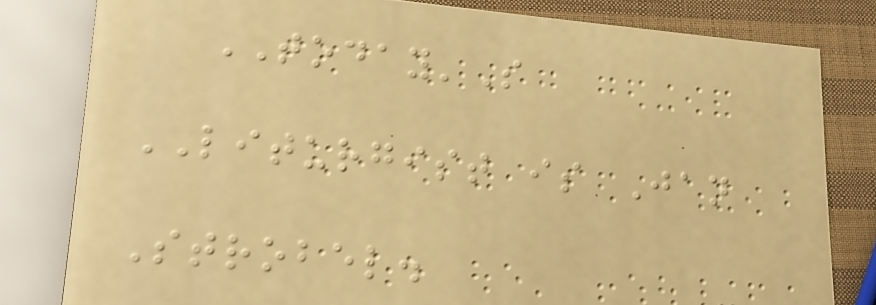TODAY'S
LITURGIST is Jan
Strobel.
